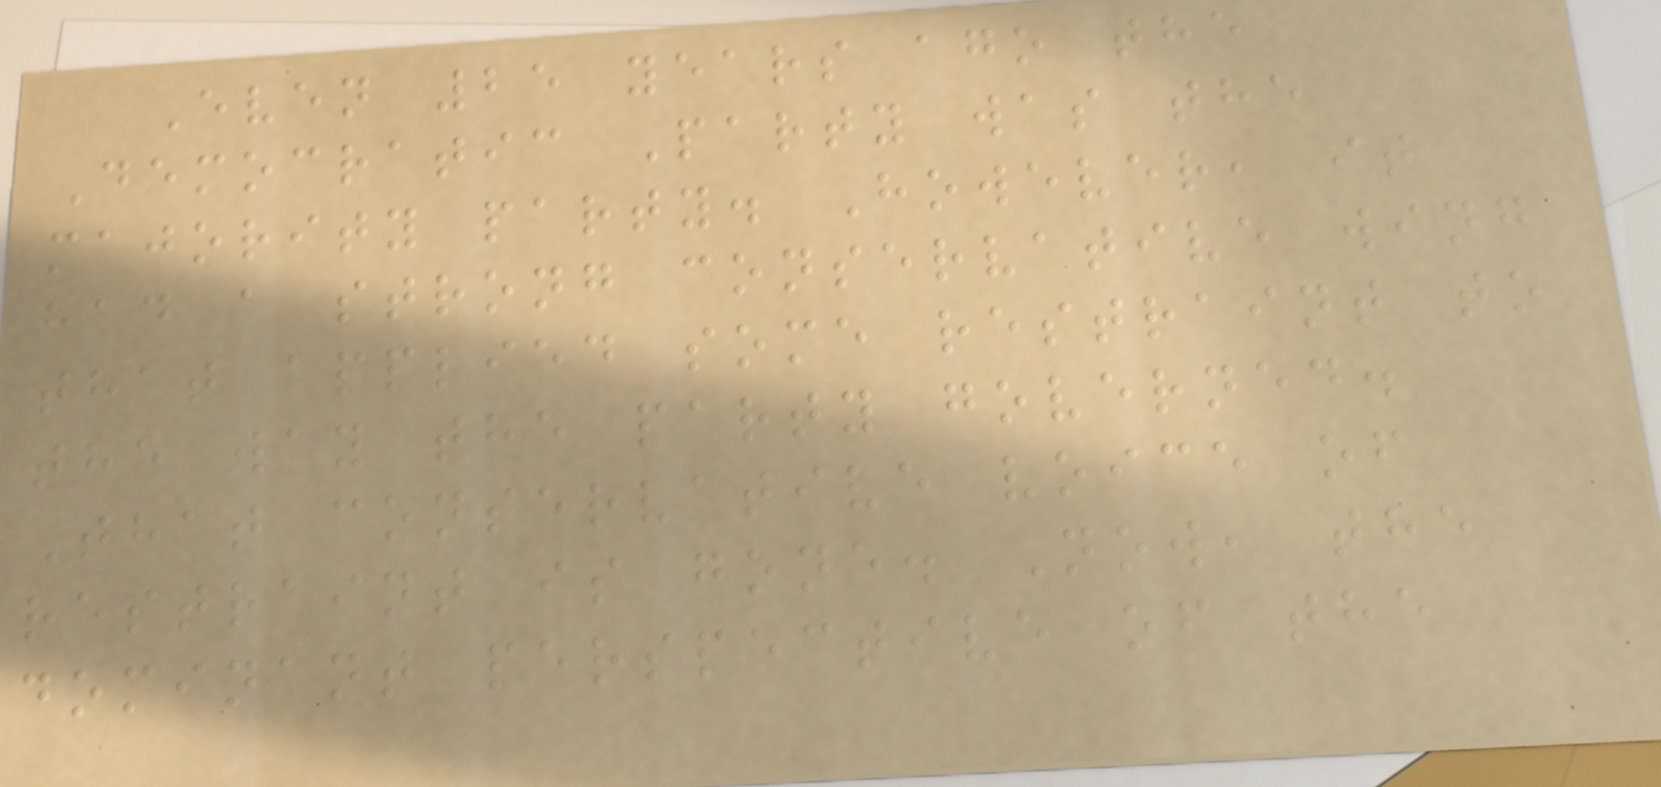Even 25 years ago the
Democratic Party was the
majority party. However, it
had a strong conservative wing
that applied some restraint to
the way the party governed.
That conservative voice of
restraint is gone. Now, the
dominant perspective of the
